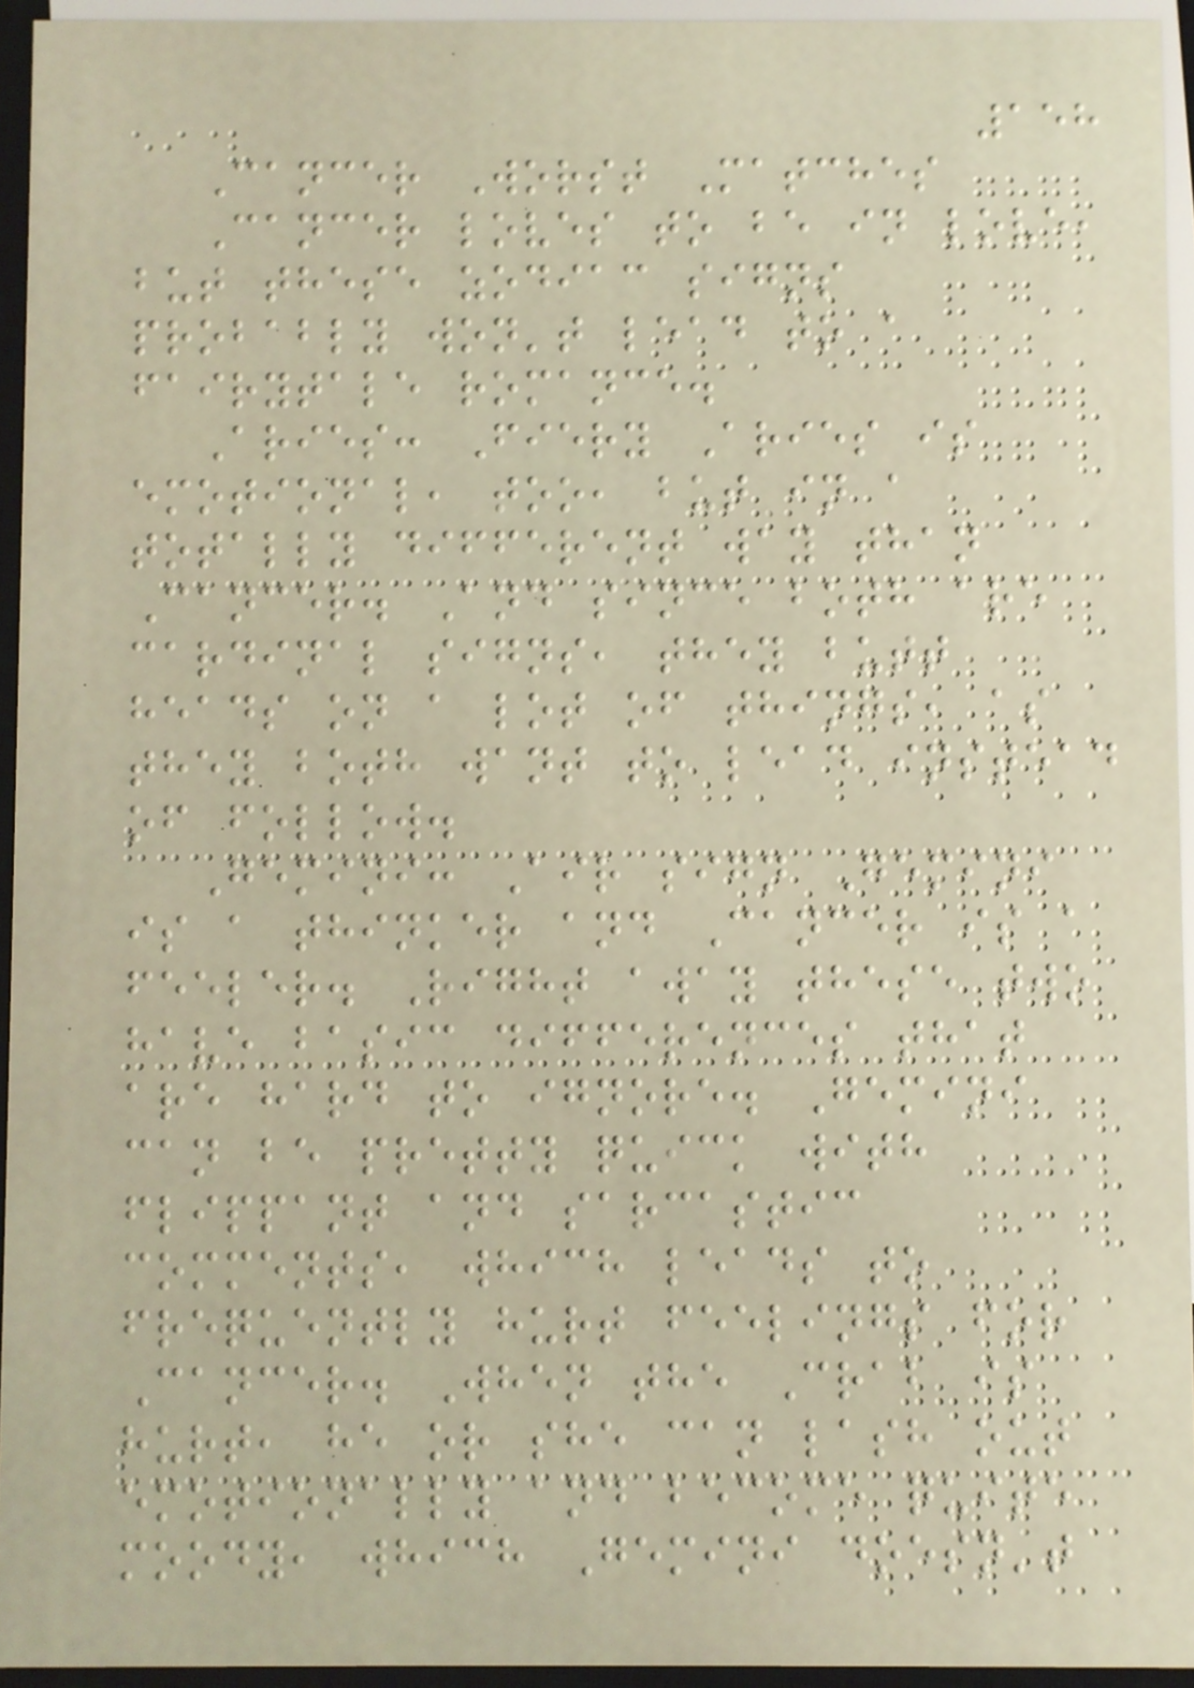158
Cancer Worst Matches
Cancer loves to be in love,
but these zodiac signs
probably won't lead to a
fairytale romance.
Aries: Fiery Aries is
emotional, too, but in a
totally different way than
Cancer. And since both are
cardinal signs, they butt
heads on a lot of things, as
they both want to lead instead
of follow.
Gemini: Air sign Gemini
is a thinker and Cancer is a
feeler. Right away these two
have basic differences that
are hard to ignore. Gemini
can be pretty quick with
flippant and sarcastic
comments, which leads to
frequently hurt feelings for
Cancer. When the Crab is
hurt, he or she can lash out
emotionally and become quite
moody, which Gemini doesn't
